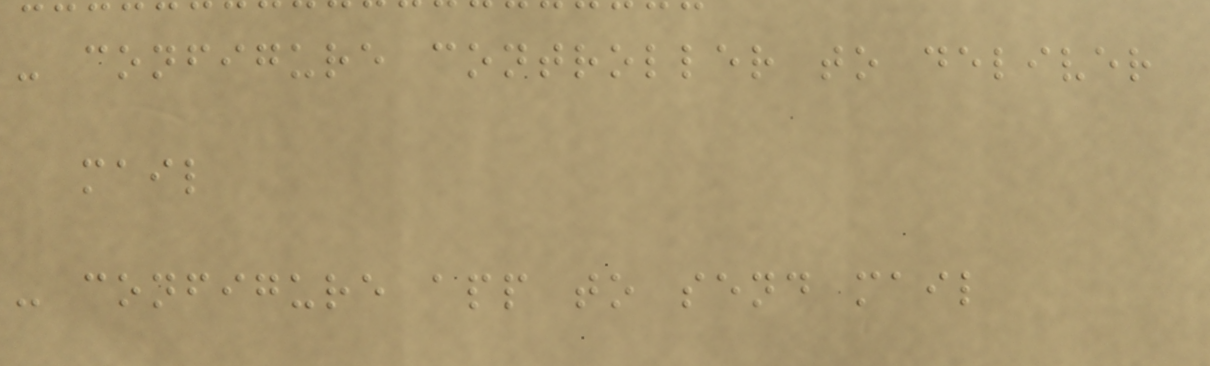- configure controller to deliver
mail
- configure app to send mail
